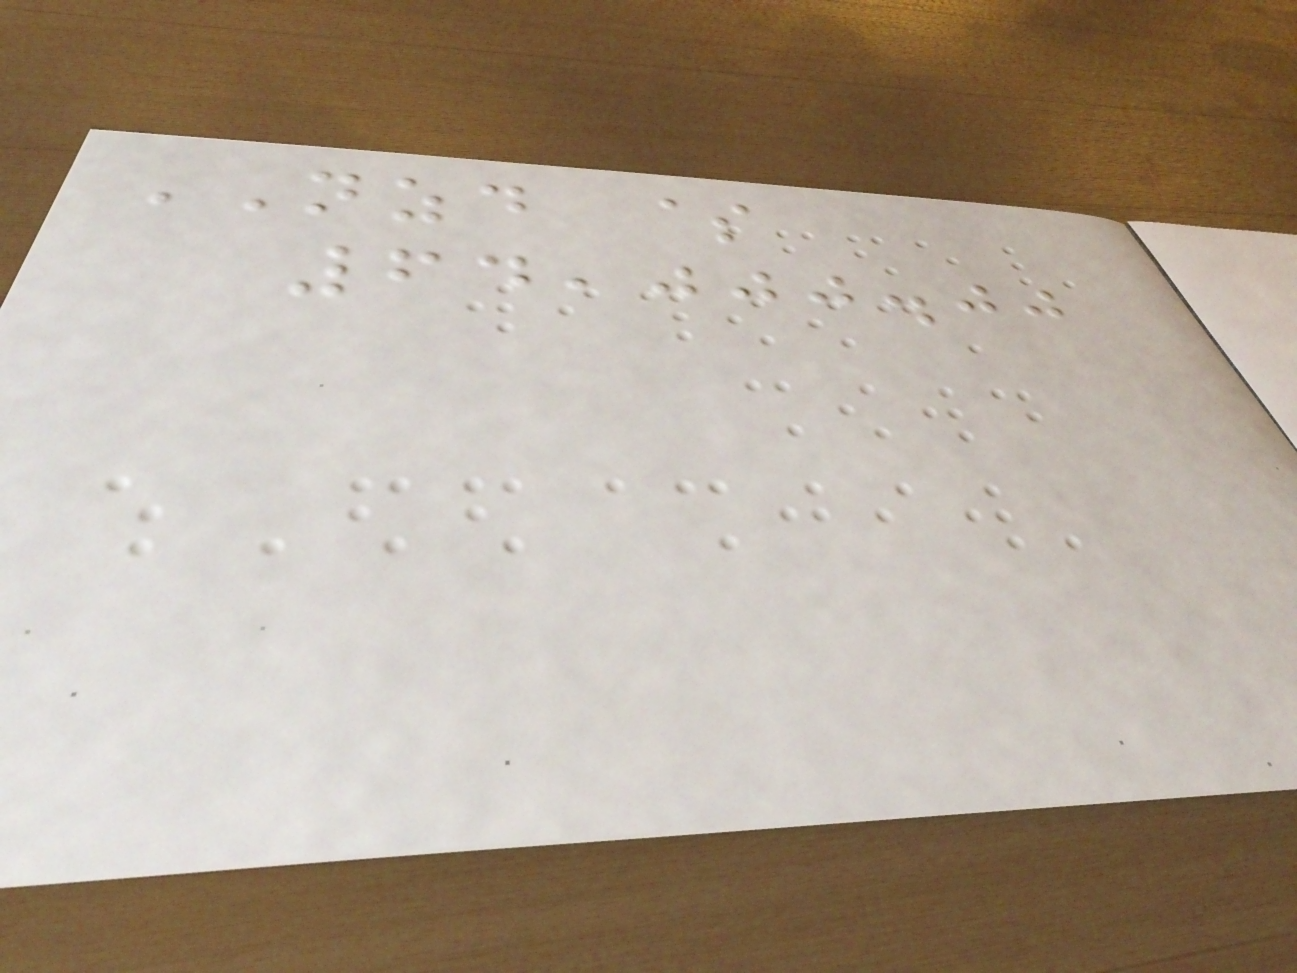NZD $
64,000.00
